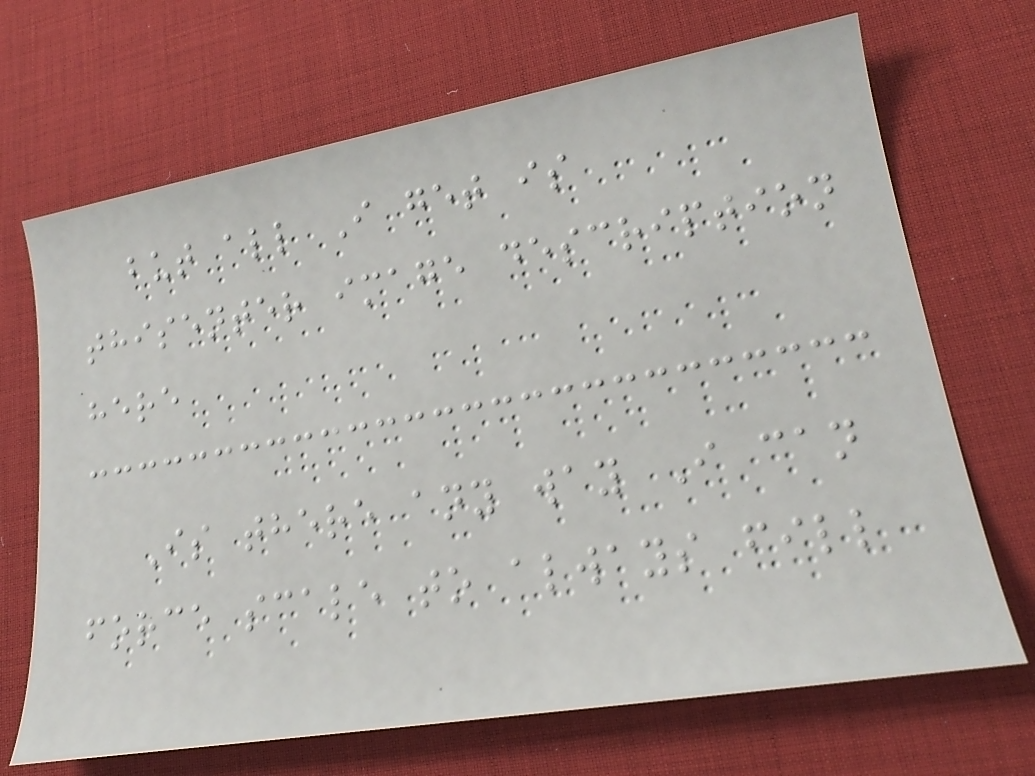but all I get is
thisenter image description
here
Is there any way I can
force scale to always fill
